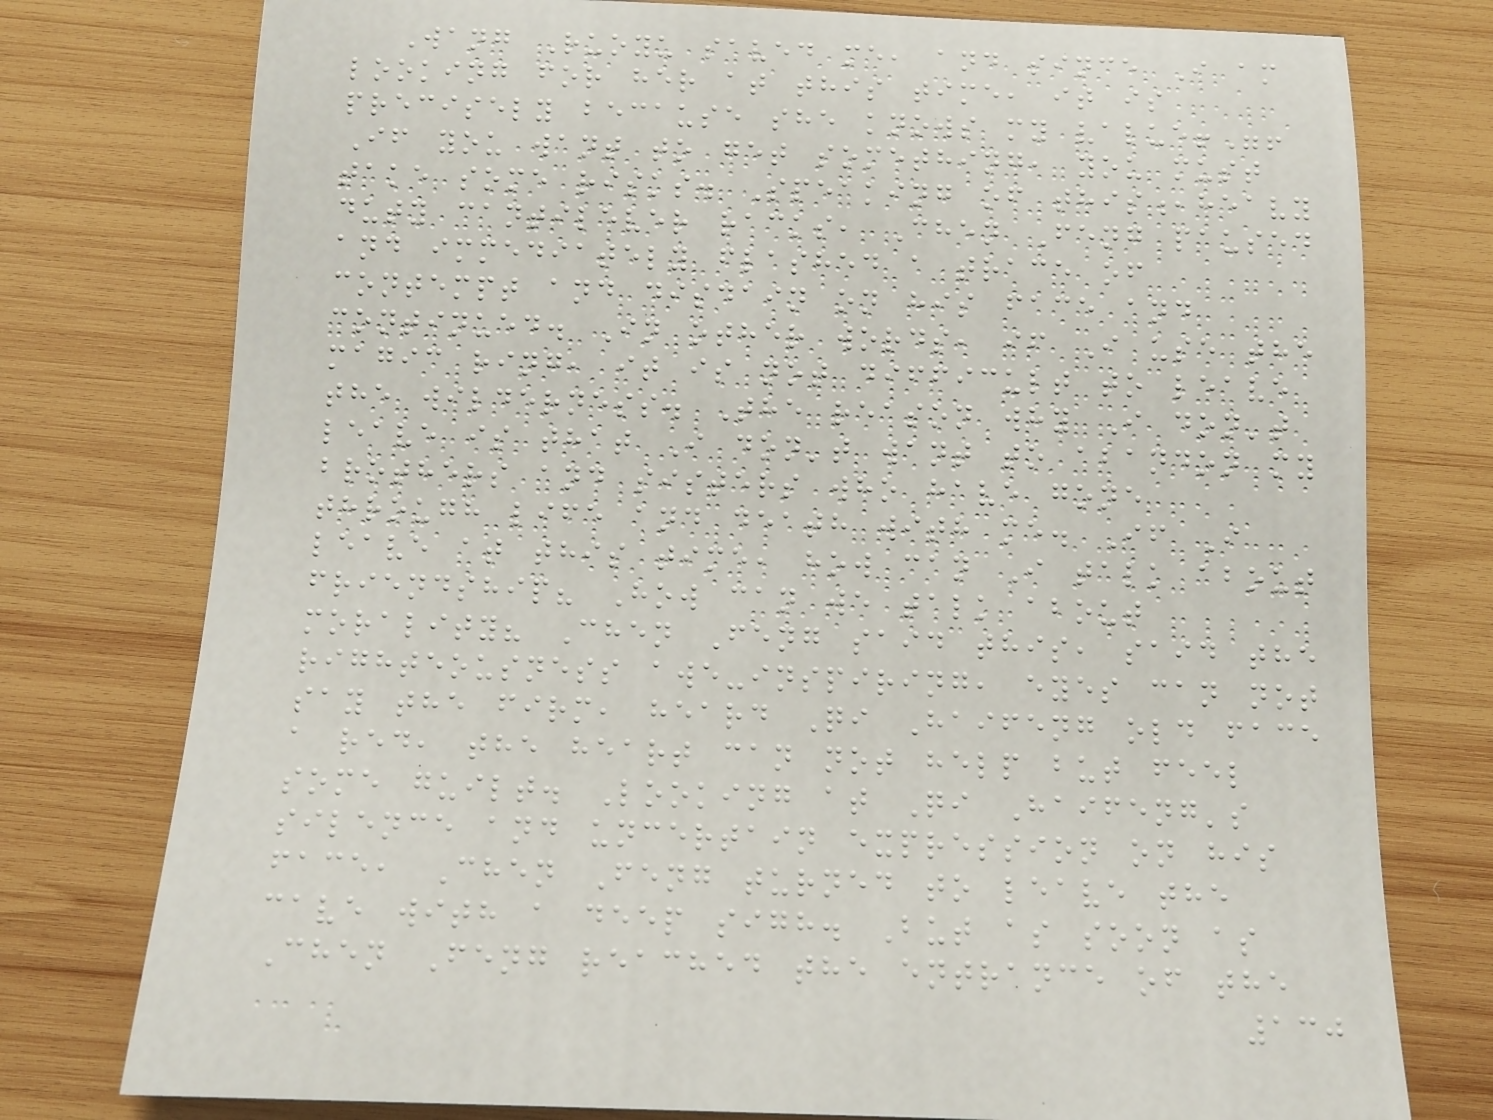Wang Ruoyu saved me, and since I am
looking for her at this time, it is
precisely because she knows my value!"!
If you want to get something, you must
take some risks. Speaking of this,heavy
duty cantilever racks, Chen Feng paused
and immediately flashed a trace of
contempt and disdain on his face and
continued. In other words, if I use the
magic ring, it is not difficult to leave
the wilderness. The reason why I don't
leave is that I don't want to abandon my
brothers and sisters who have gone
through life and death with me. If I
leave at this time, how can I talk about
friendship? How can we talk about
morality? Chen Feng said this, said the
righteousness awe-inspiring, eyes can not
say the firm, heard Qi Haifeng old face
a red, the heart can not help but feel
some guilt. Looking at Qi Haifeng's
silence and uncertain expression on his
face, Chen Feng turned to leave the
cave with a deep sigh. But as soon as
Chen Feng reached the entrance of the
130
